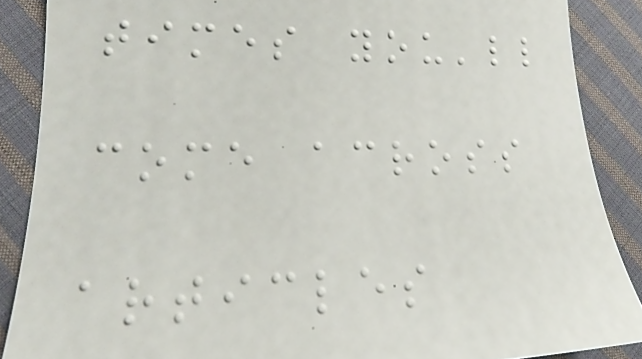times you'll
come across
articles
